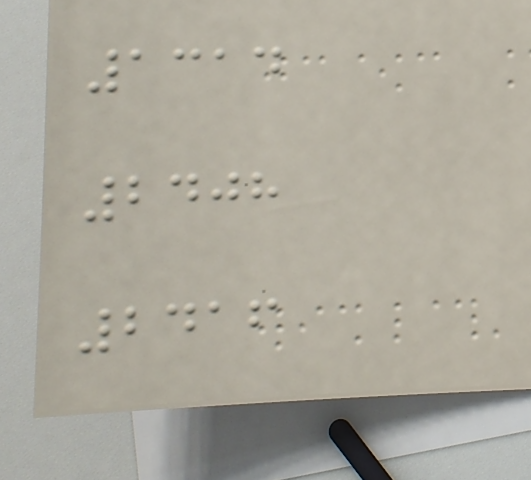1314
2408
2416
